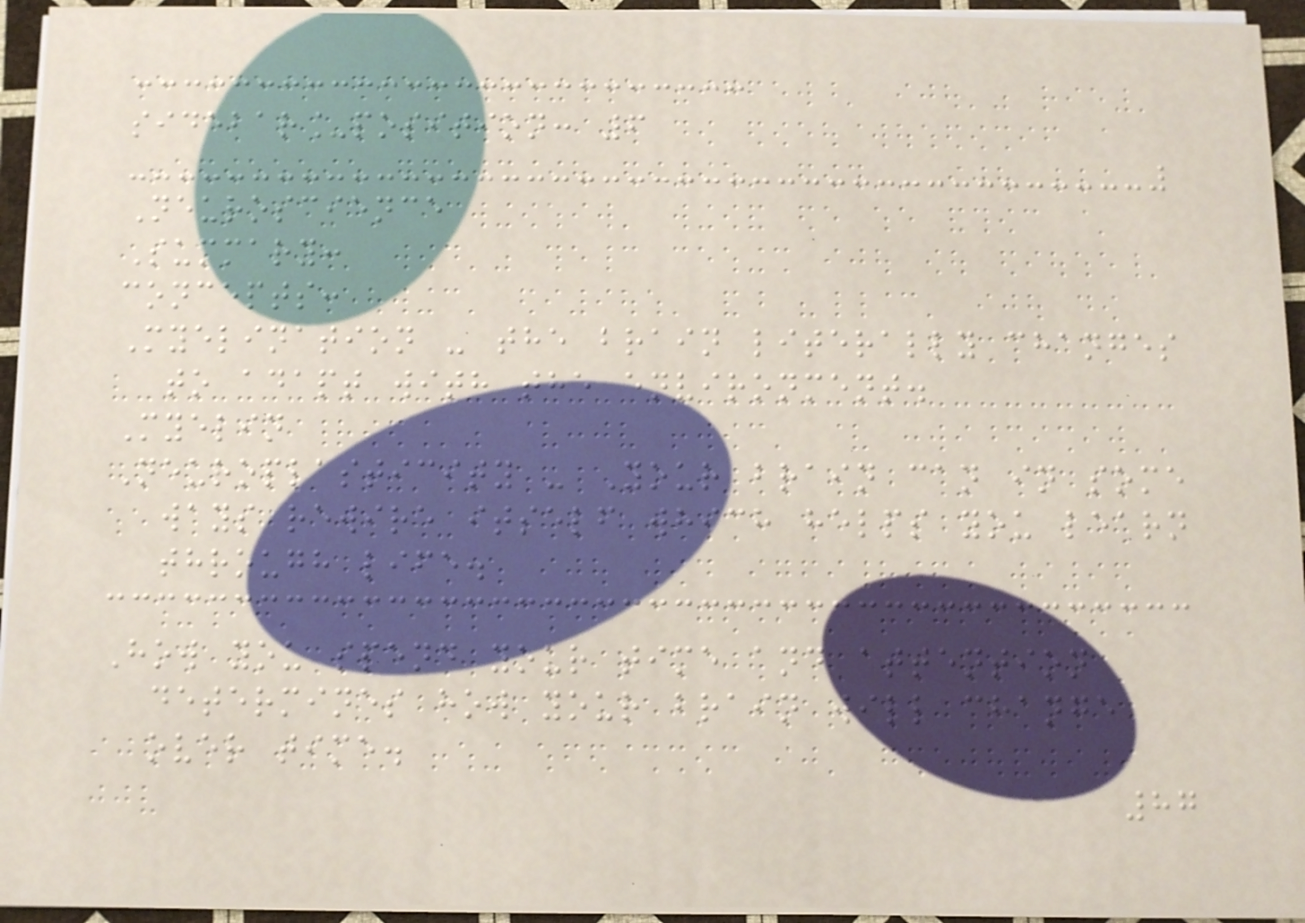sidebar_position: 6
Neuroscience
Summary:
concepts:
Myelination - the brain literally changes
to adapt with the environment.
Myelin
Neuroplasticity - Your brain can in some
ways rewire itself which helps you learn
through life.
How you spend your time and attention
determines how your brain will change
over time.
87
